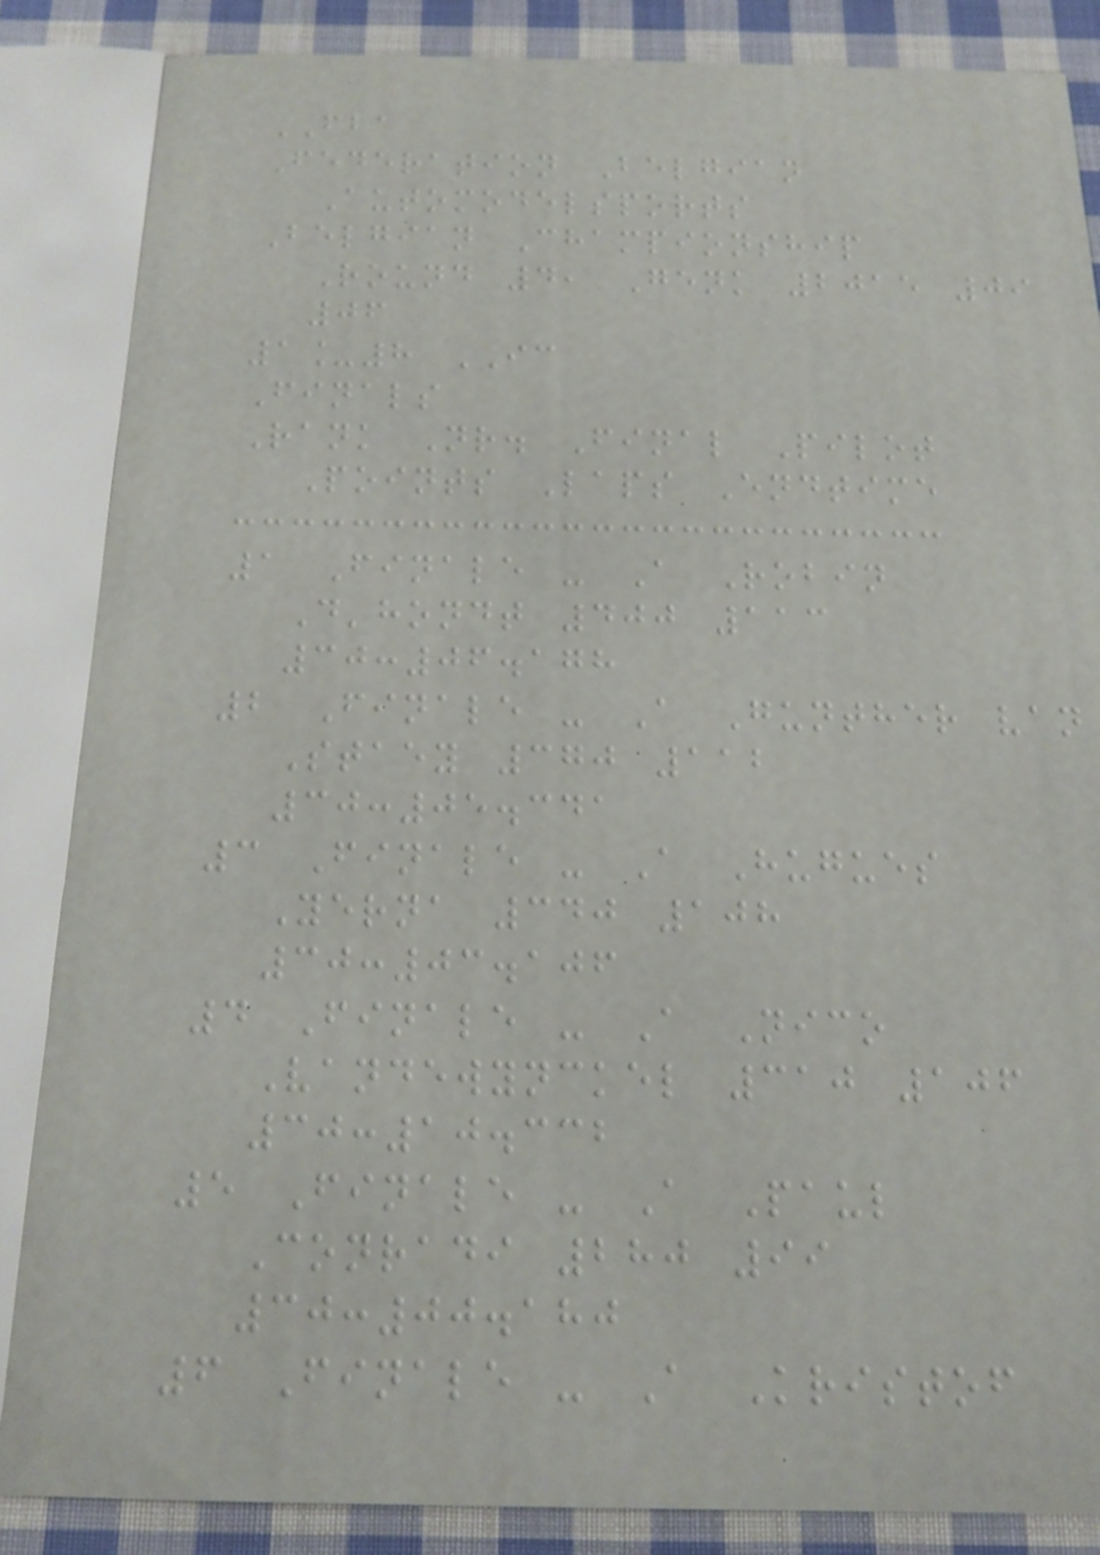FBA
Federation Belgian
Automodelsports
Belgian Championship
Round 4, Genk 2015 09
06
1_8 IC
Finals
Rank Nr. Final Pilot
Points Laps Endtime
1 Finale - A Robin
D'hondt 400 113
30:06.178
2 Finale - A Gunther van
Staey 370 112
30:05.341
3 Finale - A Hugues
Yerna 340 108
30:03.106
4 Finale - A Nico
Vandewynckel 310 106
30:10.332
5 Finale - A Paul
Conradi 280 99
30:00.180
6 Finale - A Kristof
